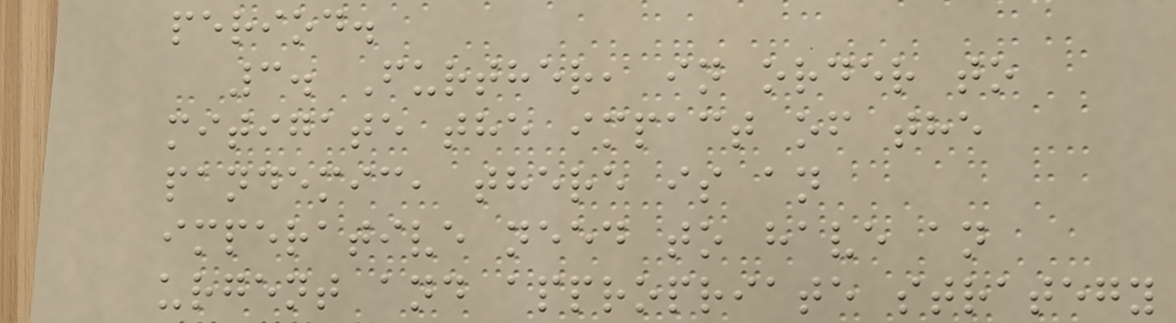period.
3. Further, in order to
mitigate the impact of the
pandemic, there is an
imperative need to have an
urgent and appropriate strategy
